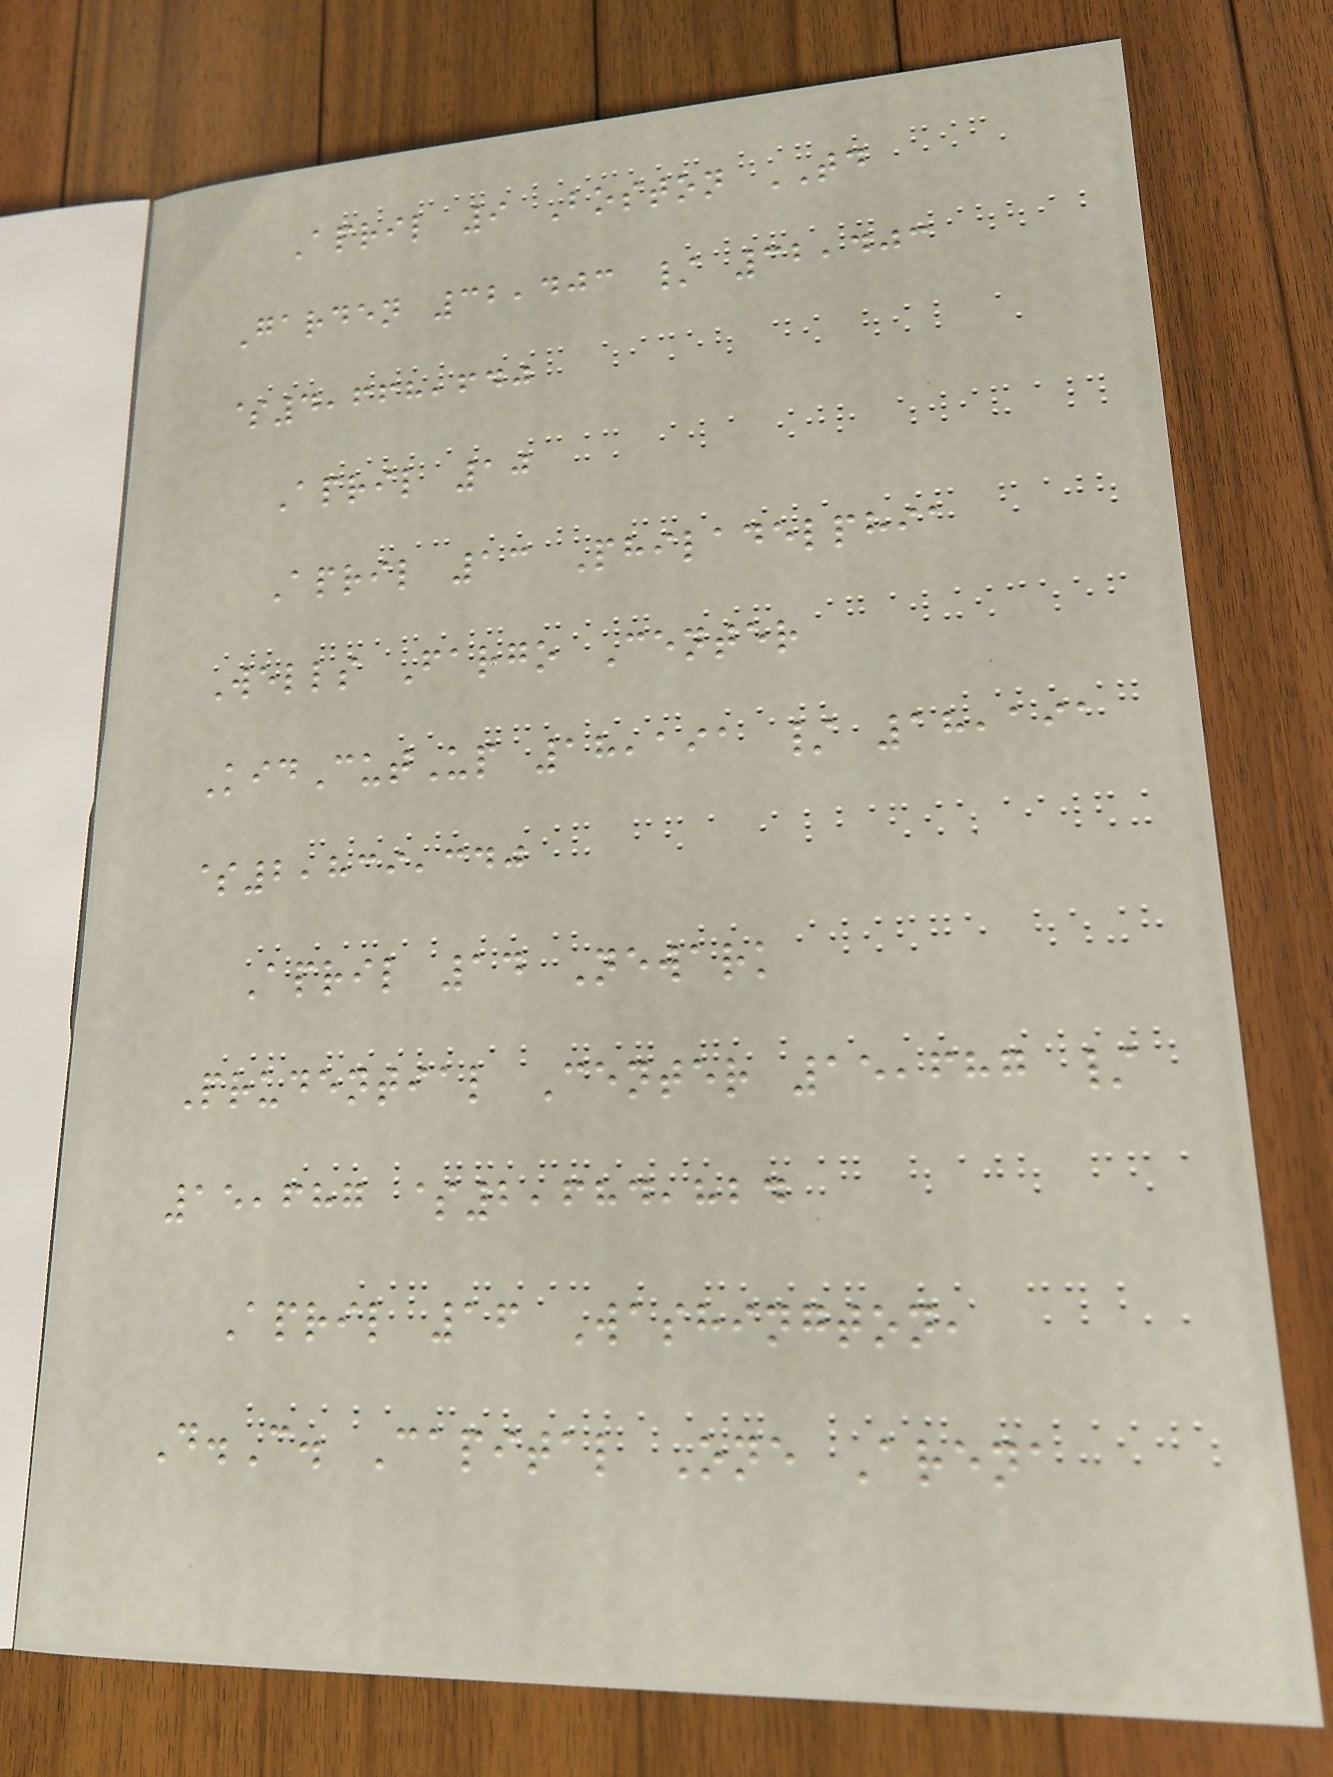April 9 Boston TD
Garden 32,403 / 32,403
$4,668,640
April 10
April 13 Philadelphia
Wells Fargo Center
KidCutUp 18,191 / 18,191
$2,839,340
April 14 Newark
Prudential Center 15,687 /
15,687 $2,684,824
April 16 Washington,
D.C. Capital One Arena
